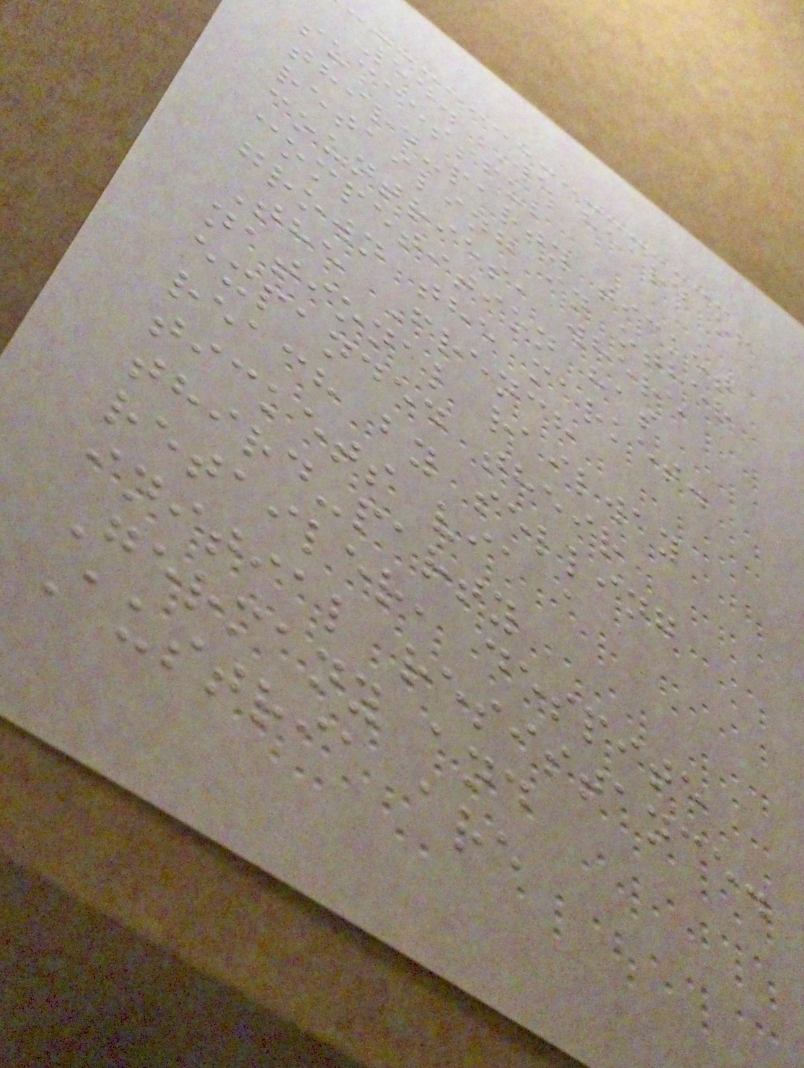54. We heard of
successful
third-party ticket
retailing in other
countries, where
competition has
grown the market.
The French
national railway
expanded their
reach by selling
tickets via a
third-party
retailer, despite
initial resistance.
Germany and
Austria are
